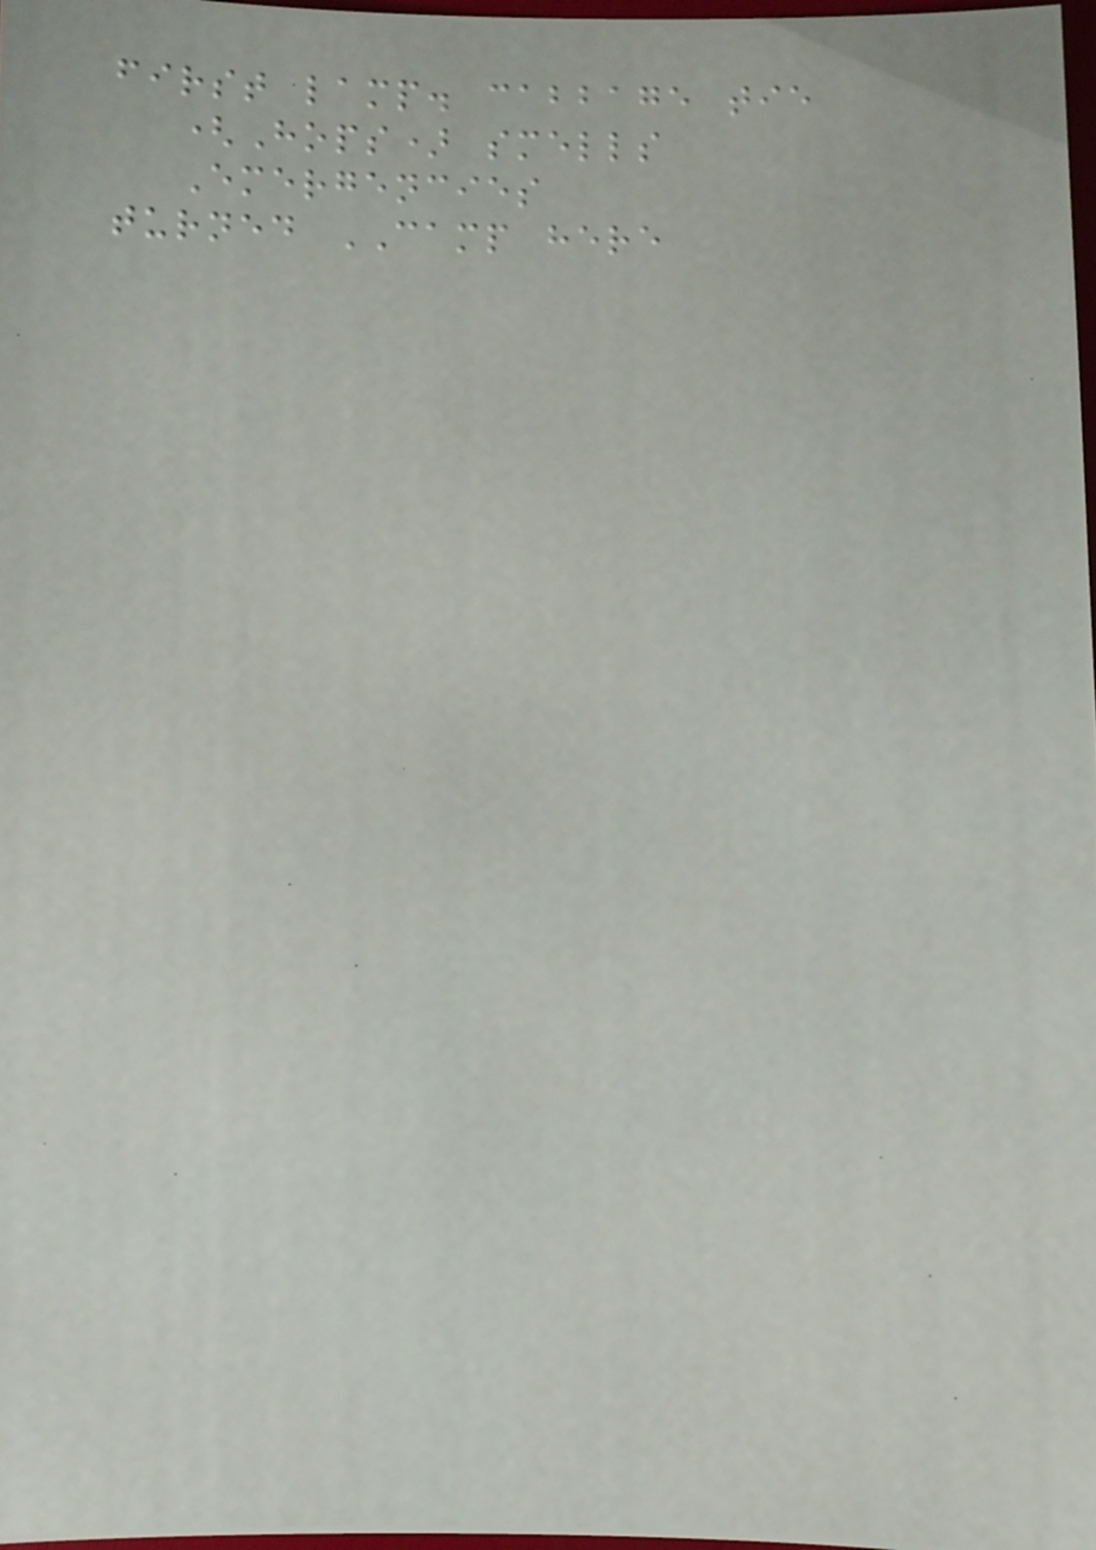first lamp. cabbage tie
(Hops) smells
Emergencies
turned CAMP here
